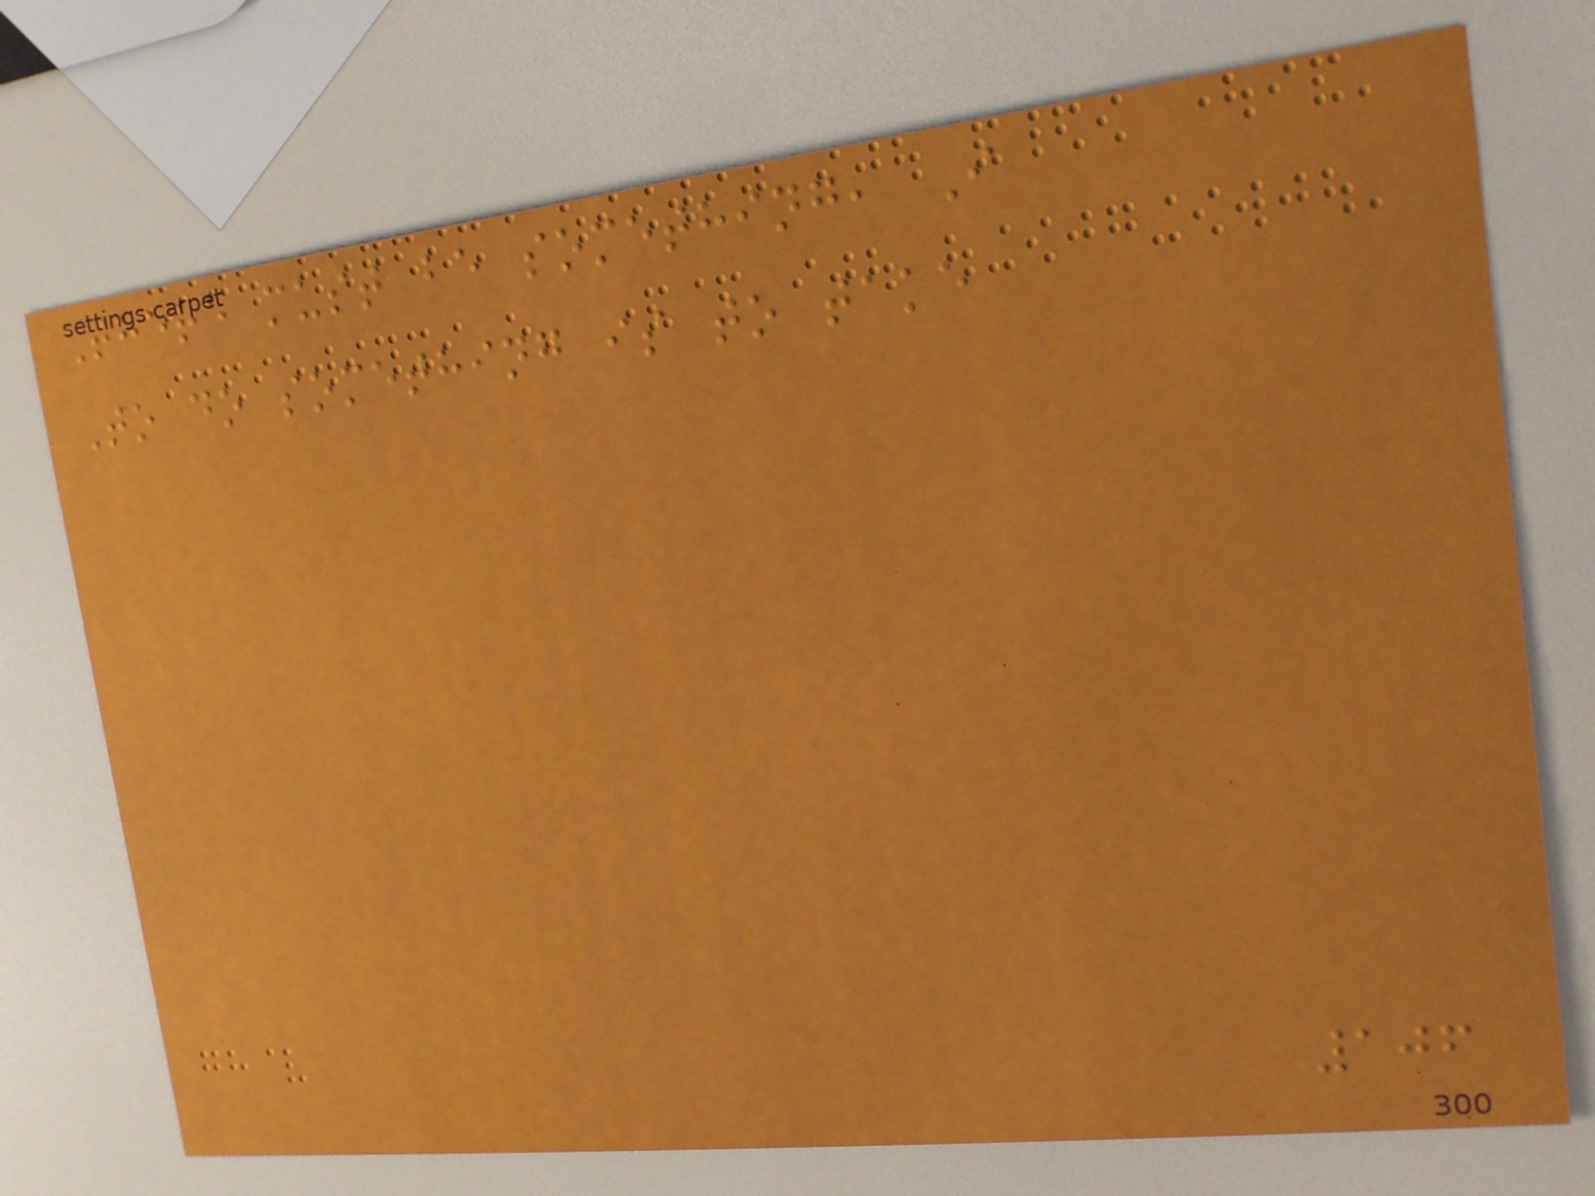There must be something, I
To do something is to take
106
